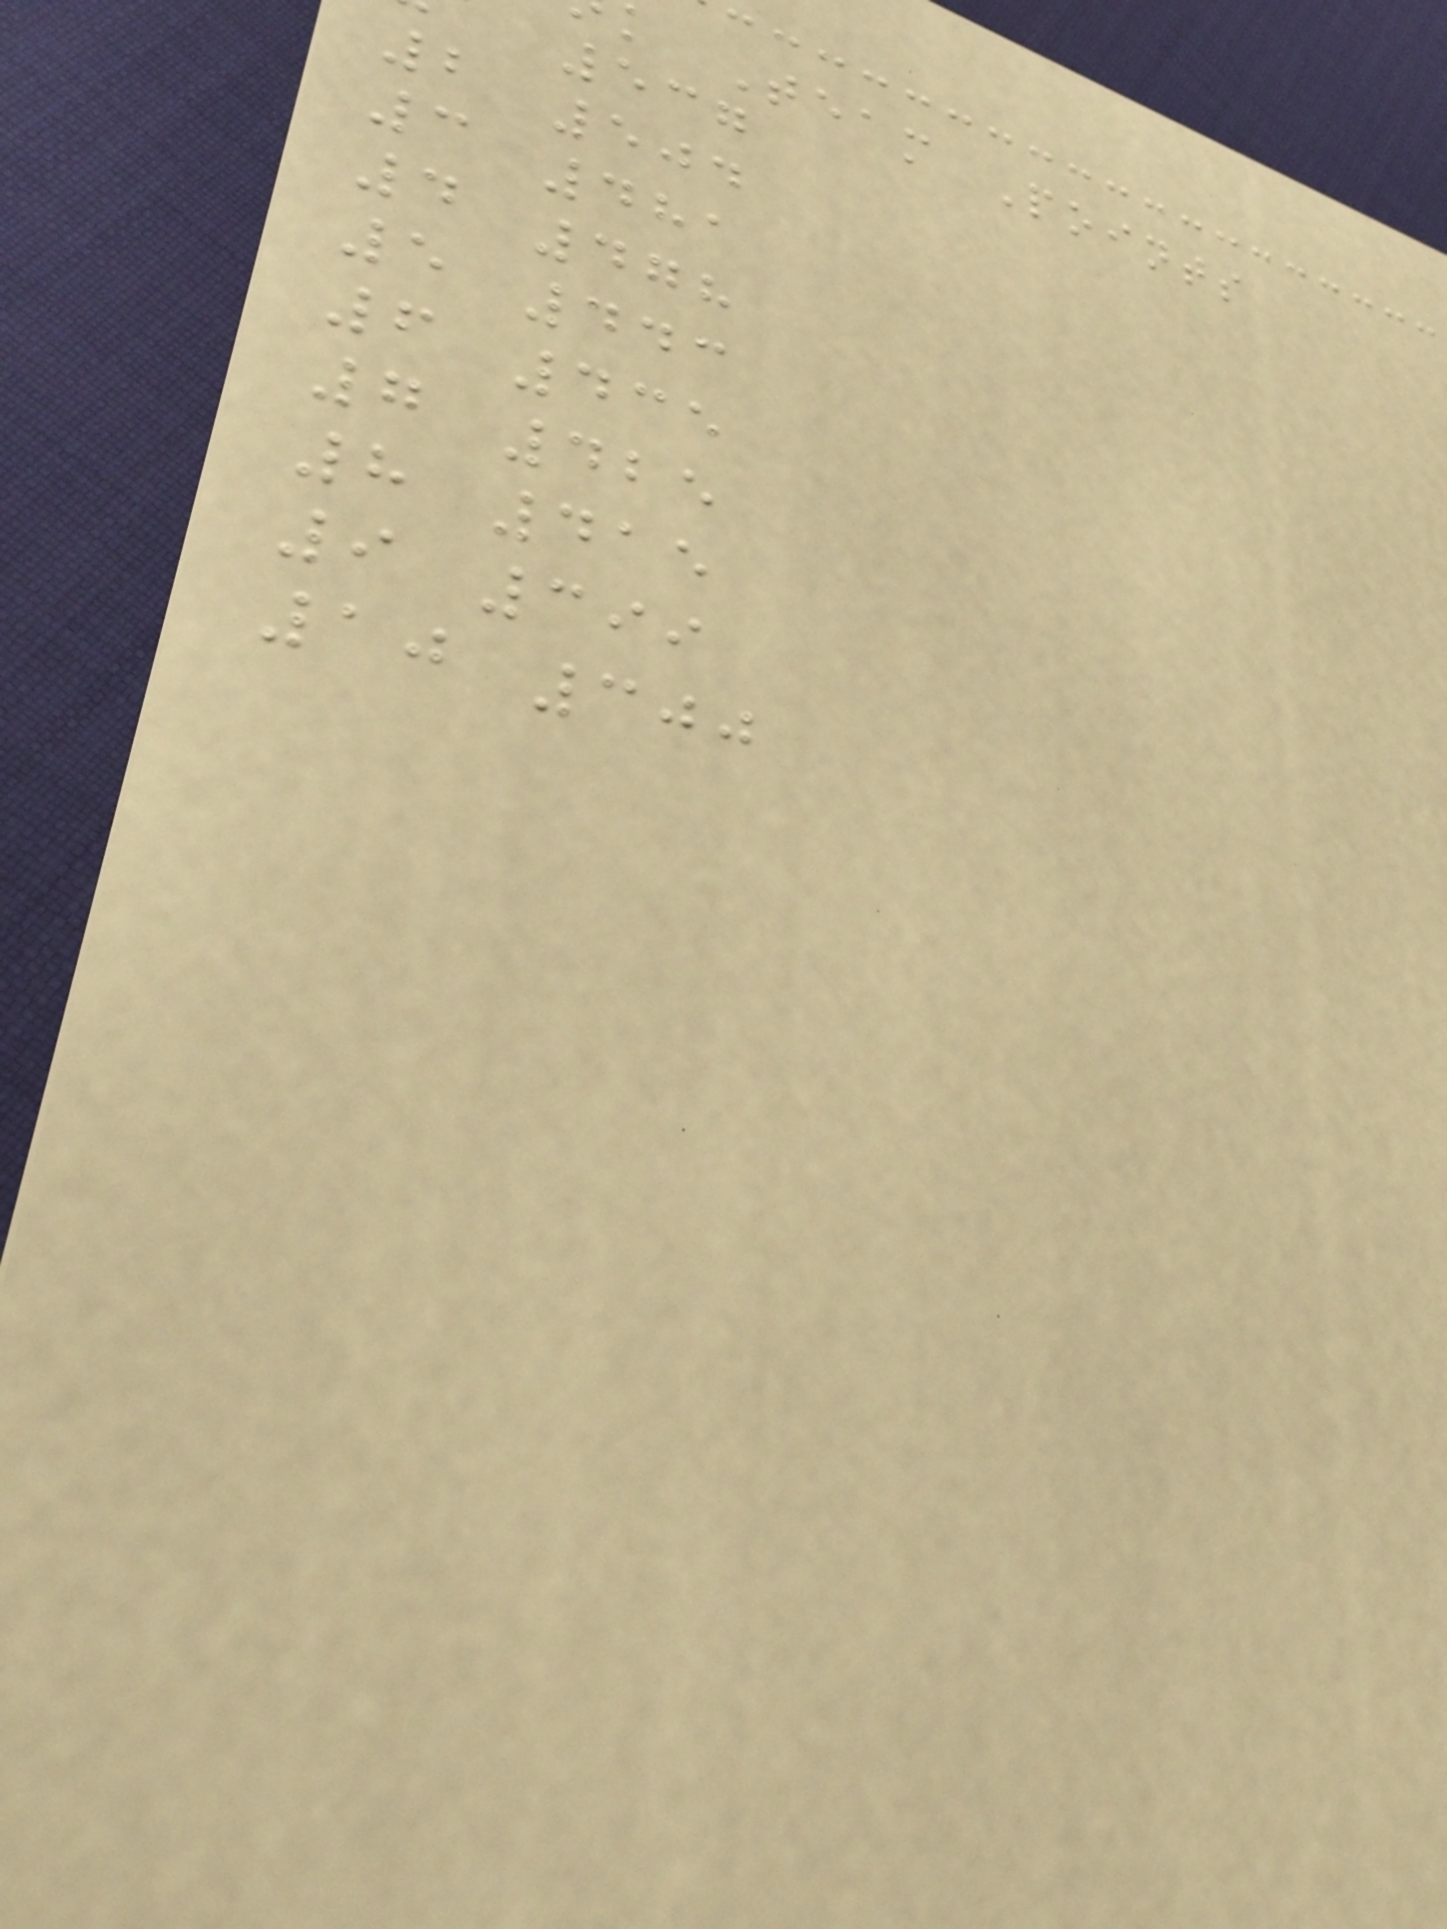k Team Points
537
2 504
3 481
4 478
5 443
6 435
7 425
8 415
9 399
10 300
